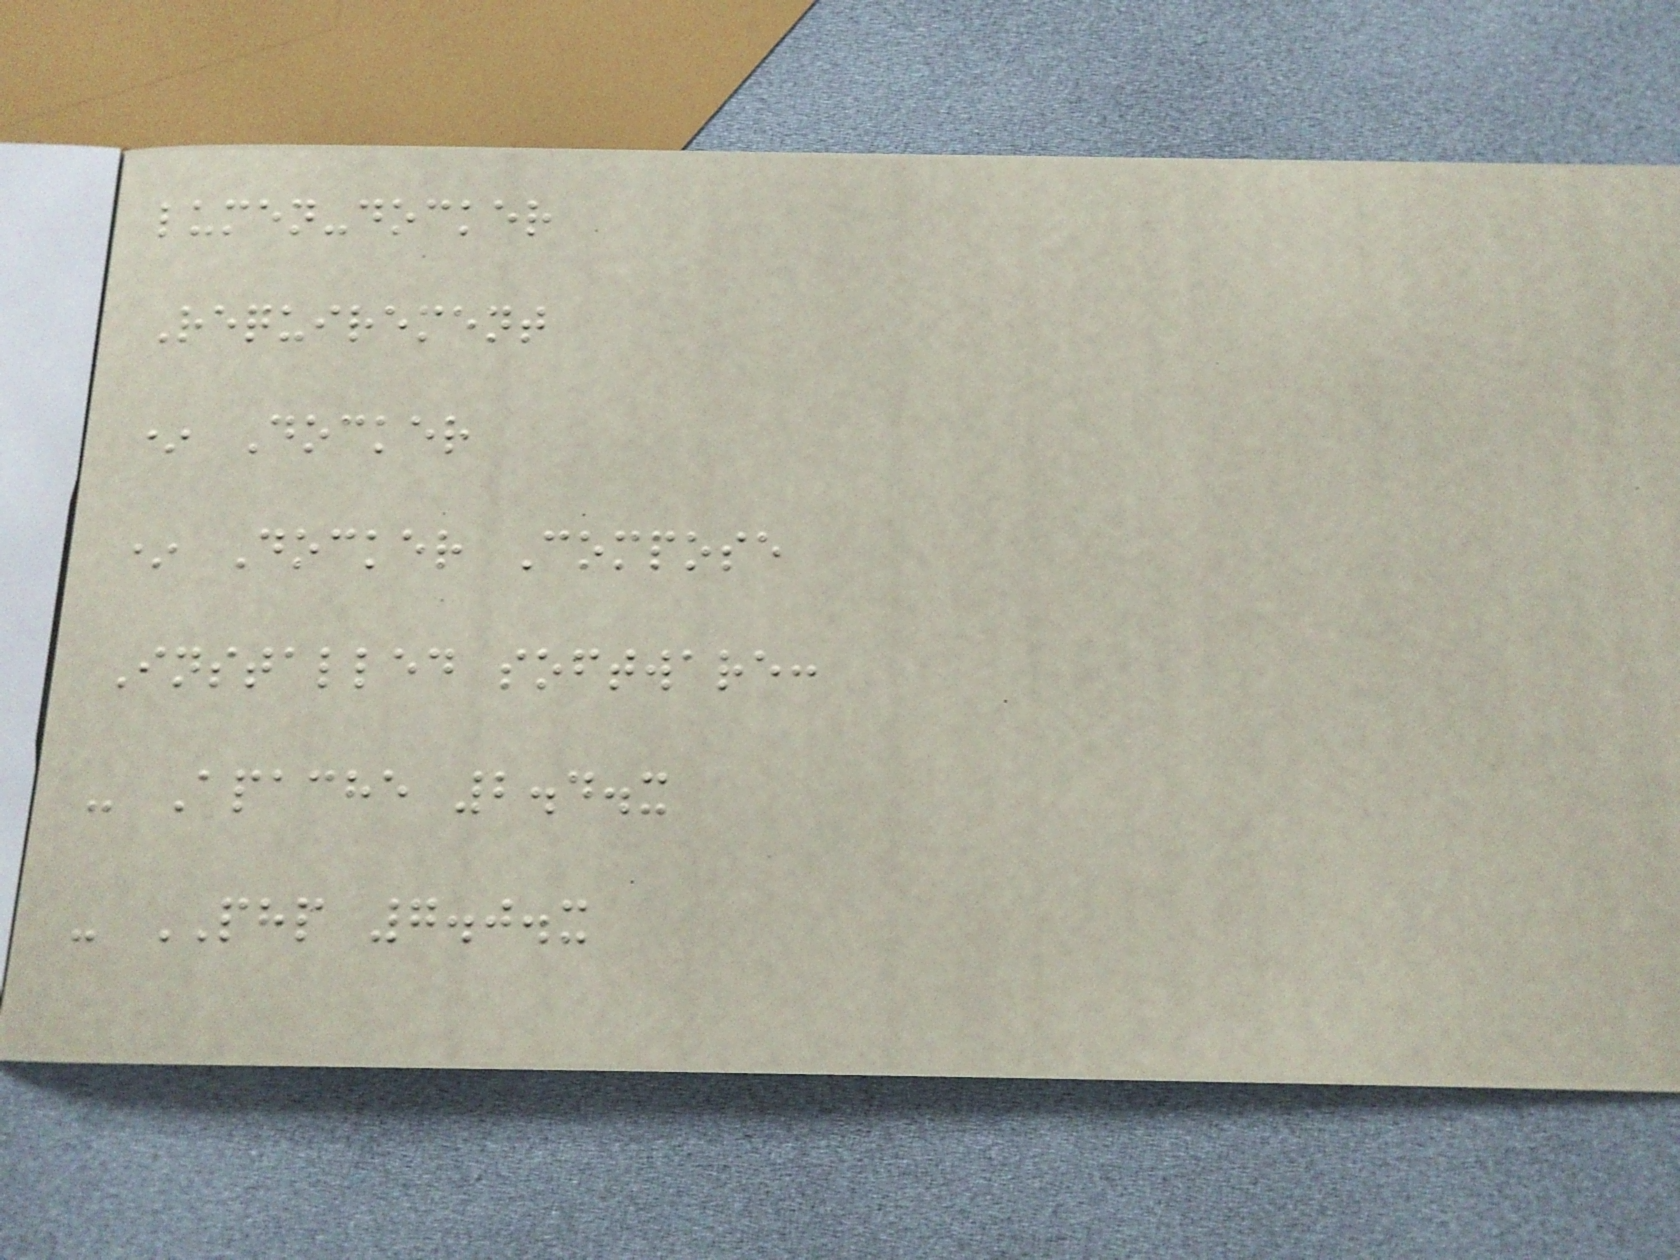lumen-docker
Requirement
* Docker
* Docker Compose
Installed software:
- Apache 2.4.x
- PHP 7.0.x
